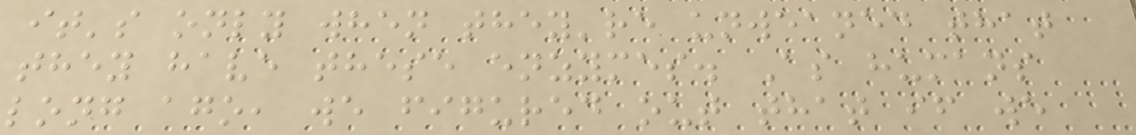it's only when they're unweaned that
they have these enzymes. As humans
long ago, we figured out that if we
